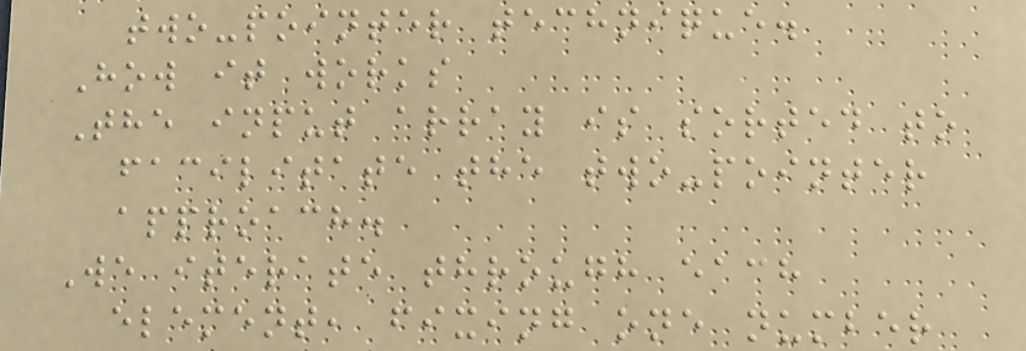two-pointer technique.
How it works
The input array is sorted to
facilitate the two-pointer
approach.
We iterate through each
element, fixing one number
